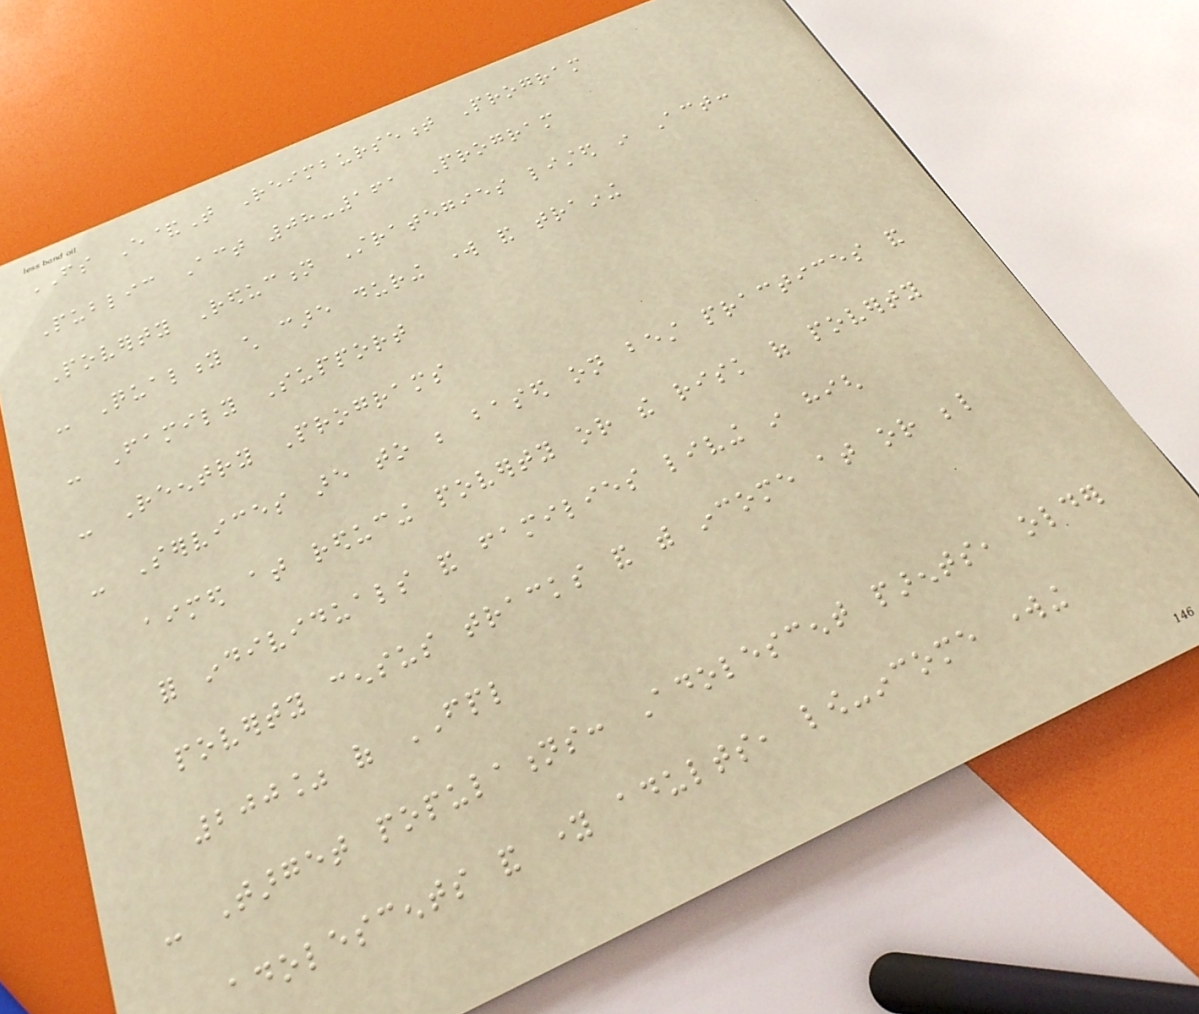FS E&T Reimbursement Program
Public Act 08-161 Program
Poverty Reduction Strategies listed in Act:
- Quality child care during work and training
- Family Support
- Reentry Programs
- Services are to be based on best practices and
aimed at reducing poverty or the risk of poverty
for individuals and families living in high
poverty census tracks and with income at or below
200% of FPL
- Target populations: Adolescent parents, older
adolescents and young adults, low-income working
